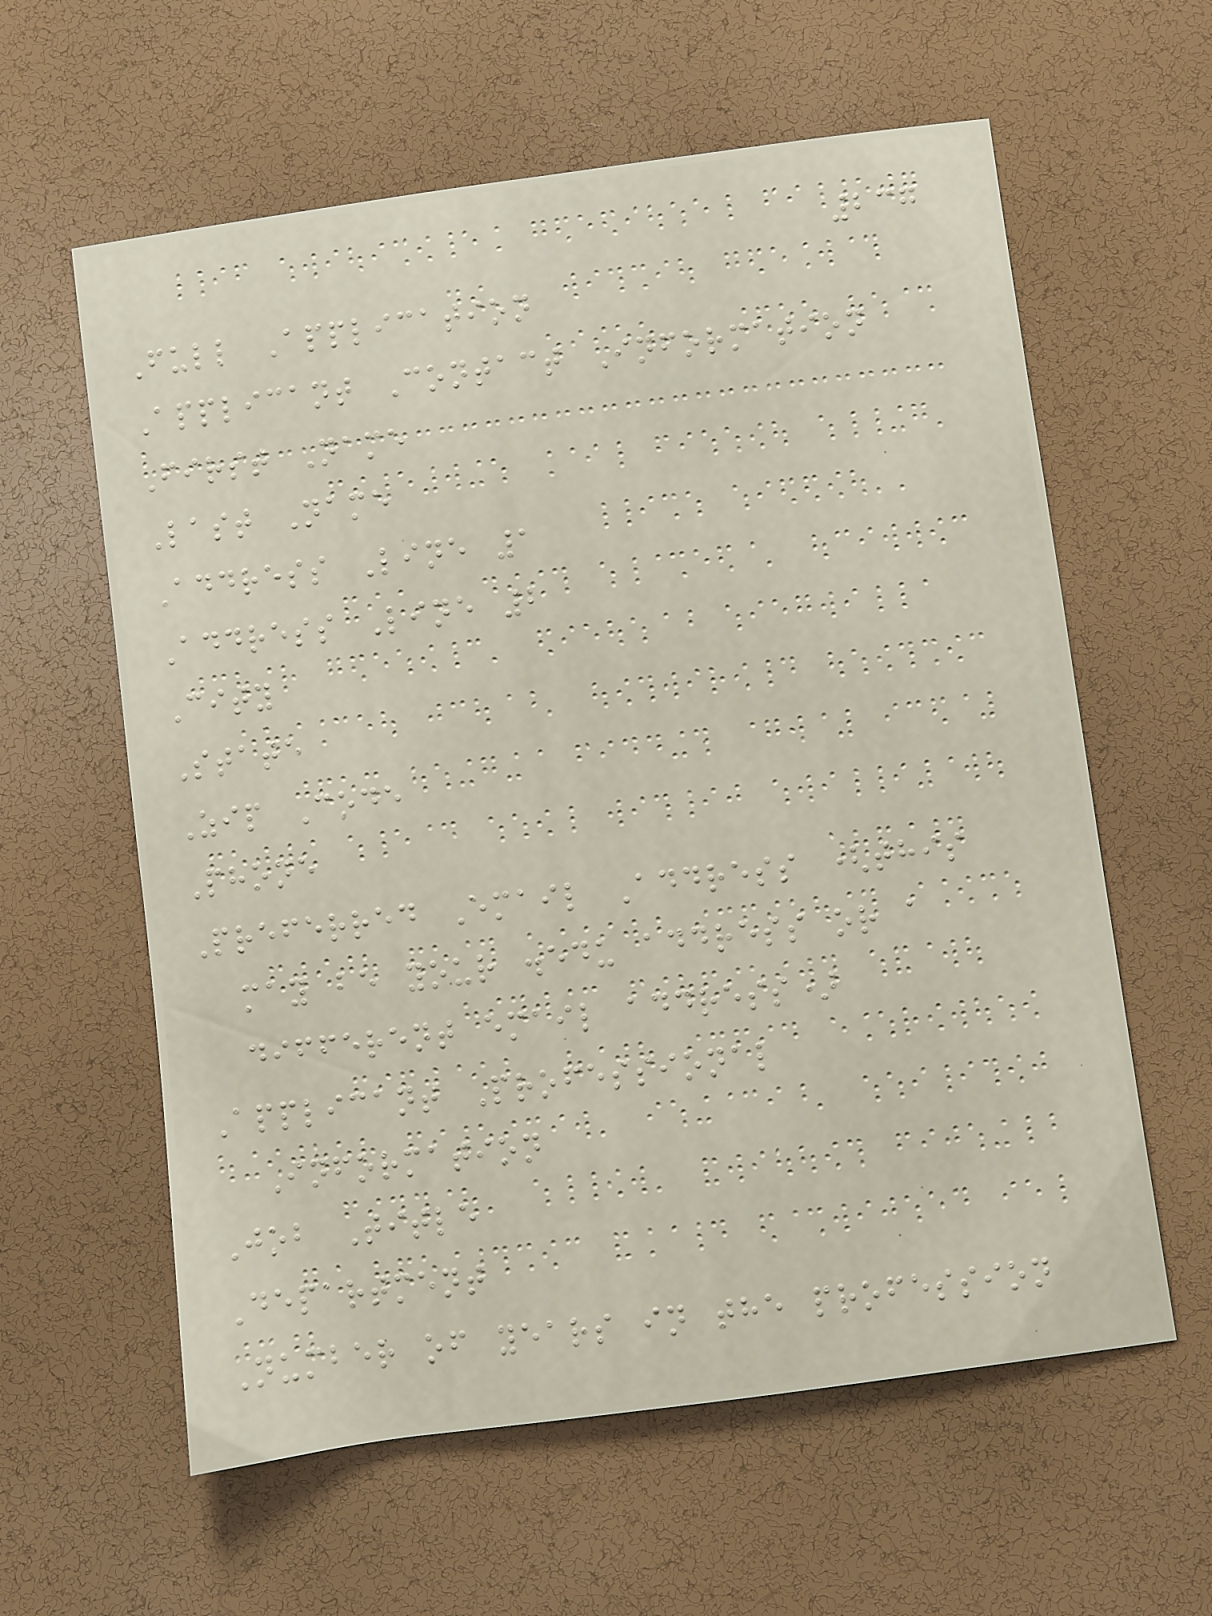237
Full Application
Applicant Contact Information
First Name
Last Name
Address Line 1
Address Line 2
City
State
Zip Code
Phone
Preferred Email Address (this
may be your .edu address or a
different email address)
Applicant Professional
Information
Job Title
Department
Number of years in the profession
